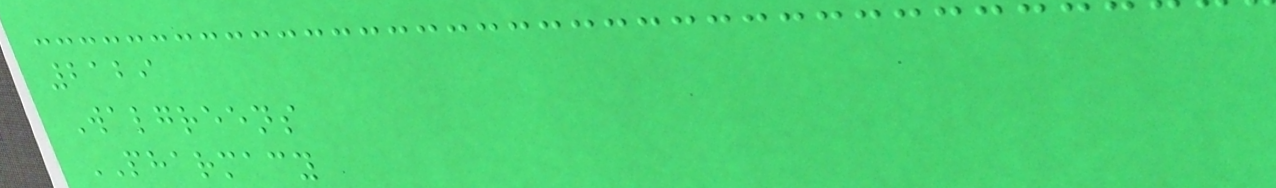2129
Walgreens
PHARMACY
